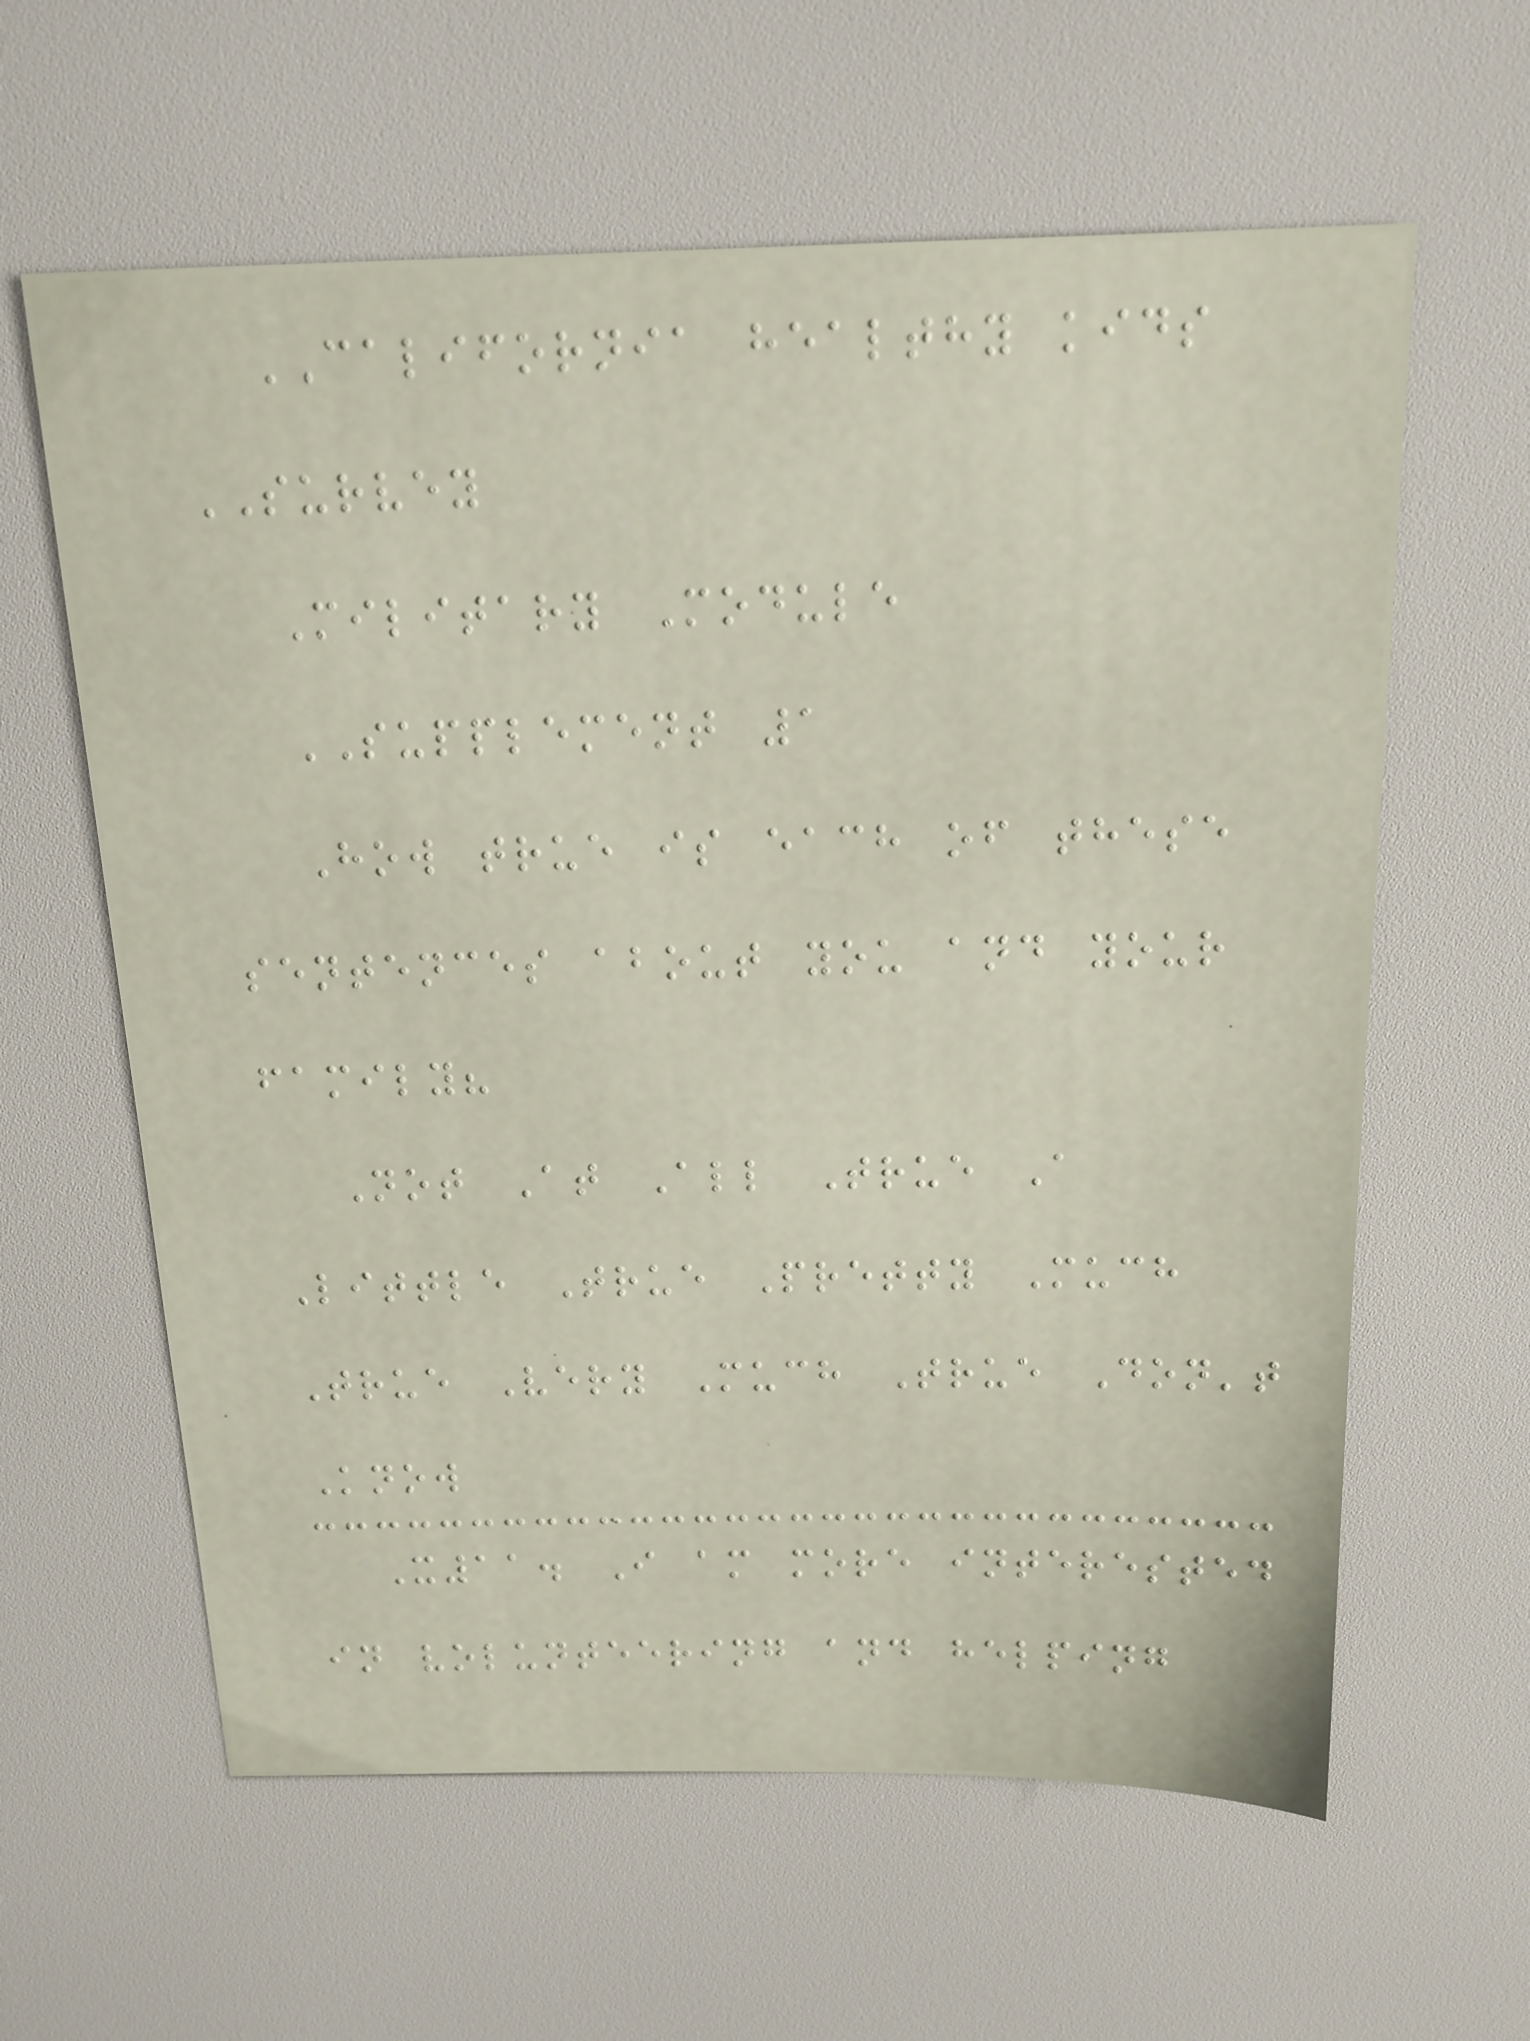CALIFORNIA healthy kids
SURVEY
Military Module
SUPPLEMENT 1
How true is each of these
sentences about you and your
family?
Not At All True A
Little True Pretty Much
True Very Much True Don't
Know
X11. I am more interested
in volunteering and helping
